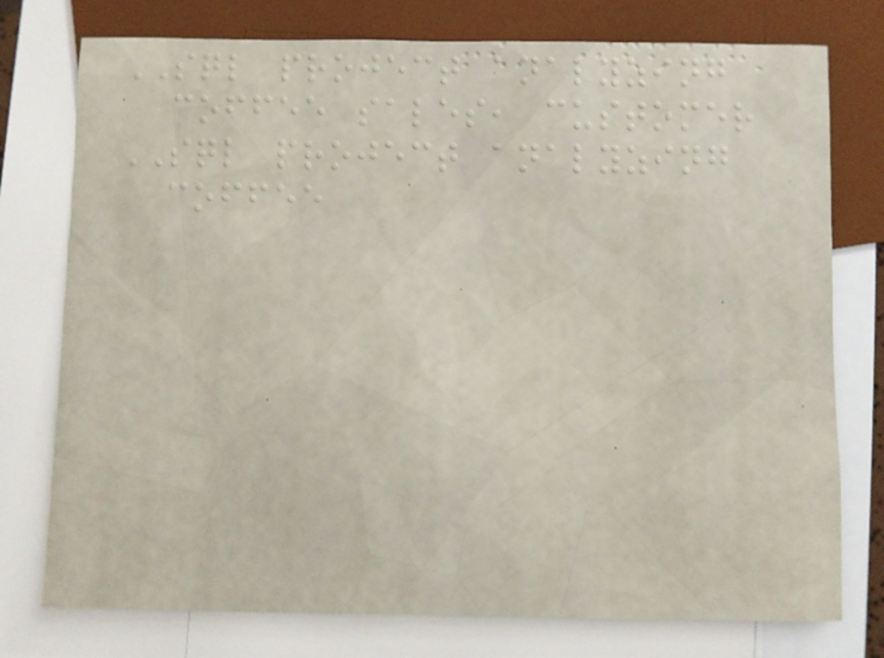SQL project analyzing
coffee sales, customer
SQL project analyzing
coffee
